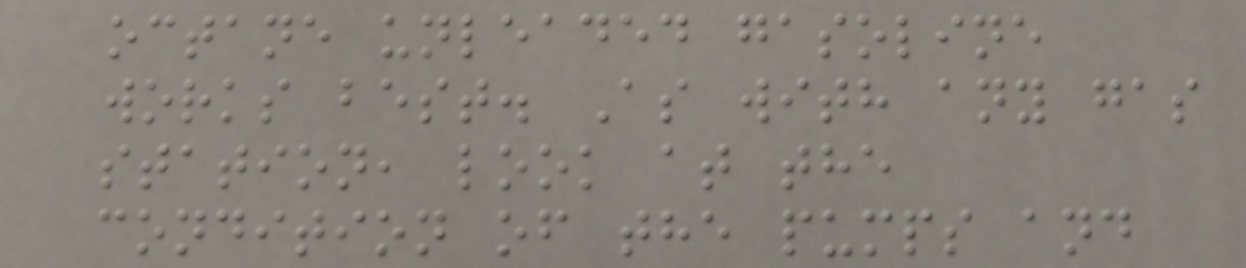octane unleaded gasoline
works best. As with any gas
station, look at the
condition of the pumps and
